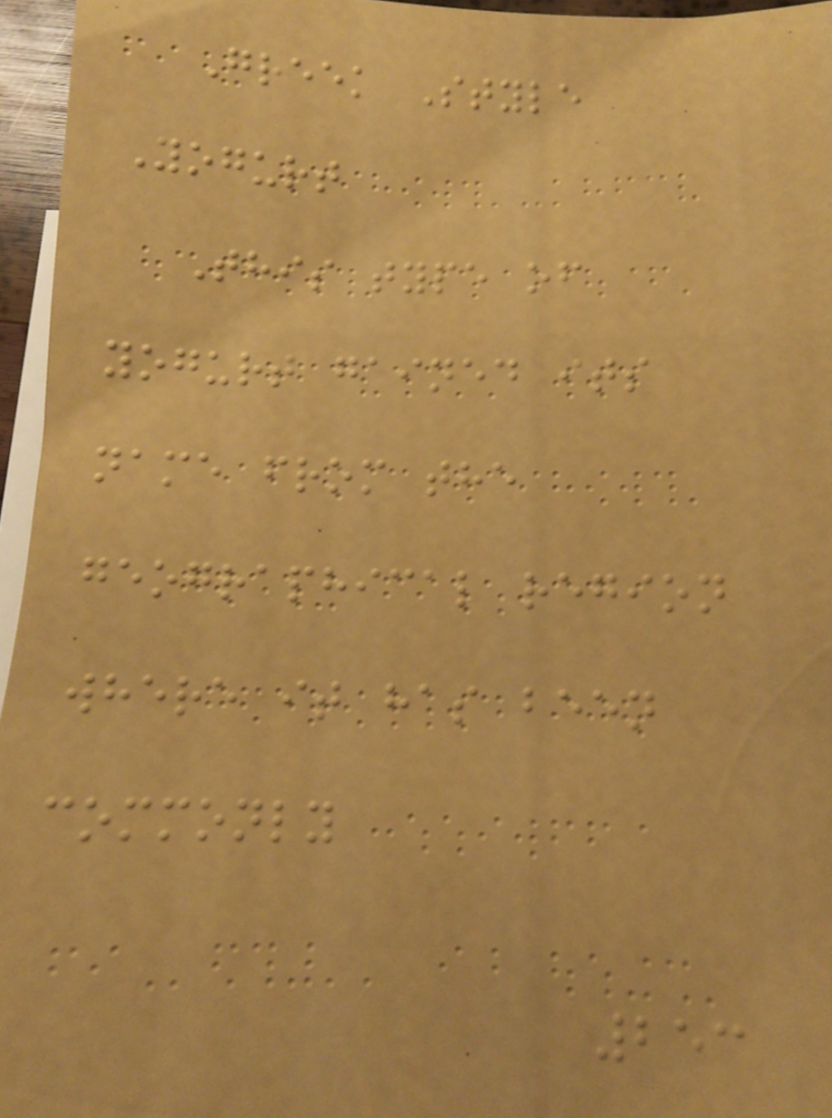Greek Style
Yogurt
This type of
yogurt gained its
name from the
geographical region
where it has been
commonly
253
